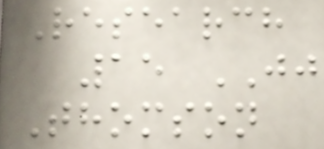Research
15 JJ
Thomson
